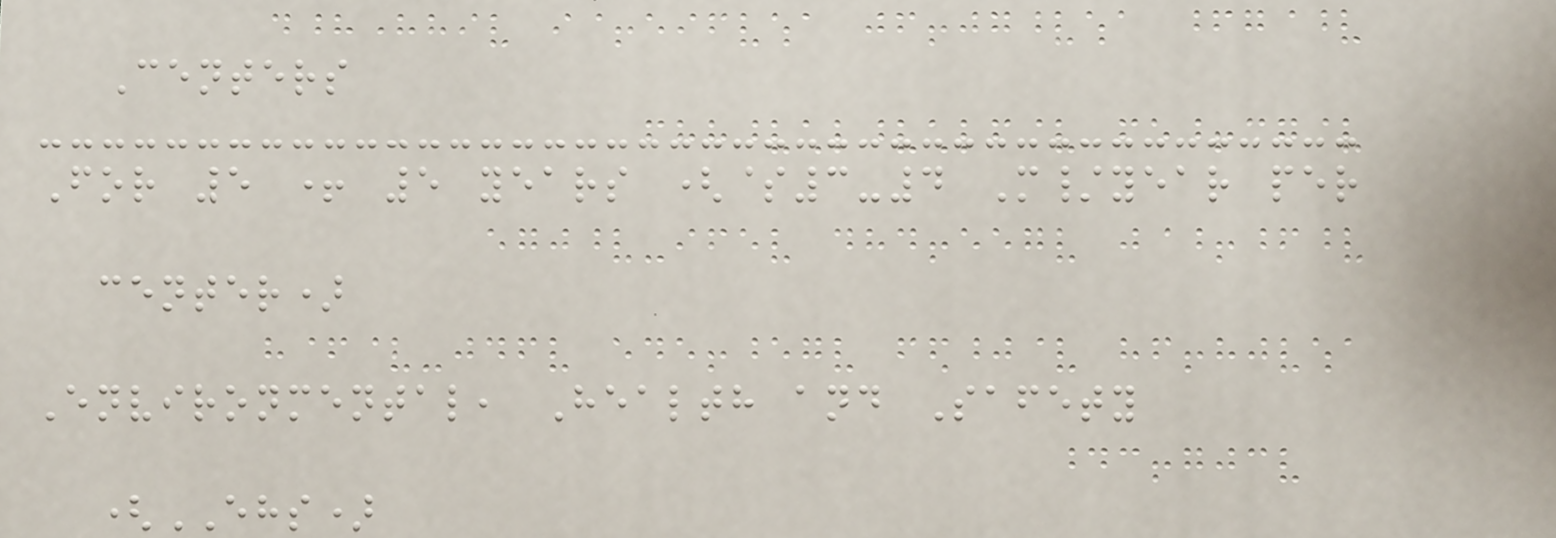Centers
For 5 + 5 years ($3-4 M/year per
center)
Environmental, Health and Safety
(EHS)
